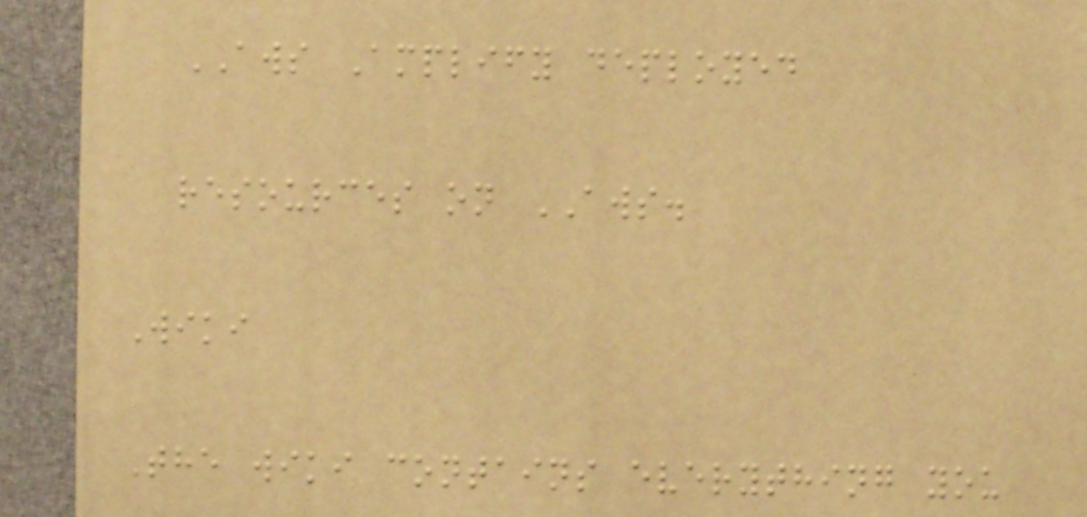AWS Amplify deployed
resources on AWS.
Wiki
The wiki contains everything you
